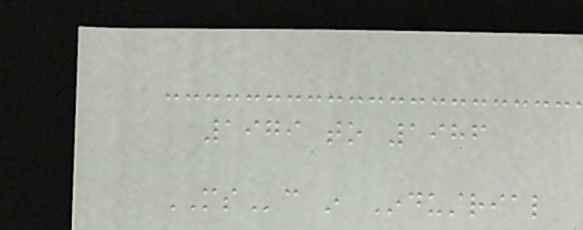1979 to 1986
MSc in Industrial
